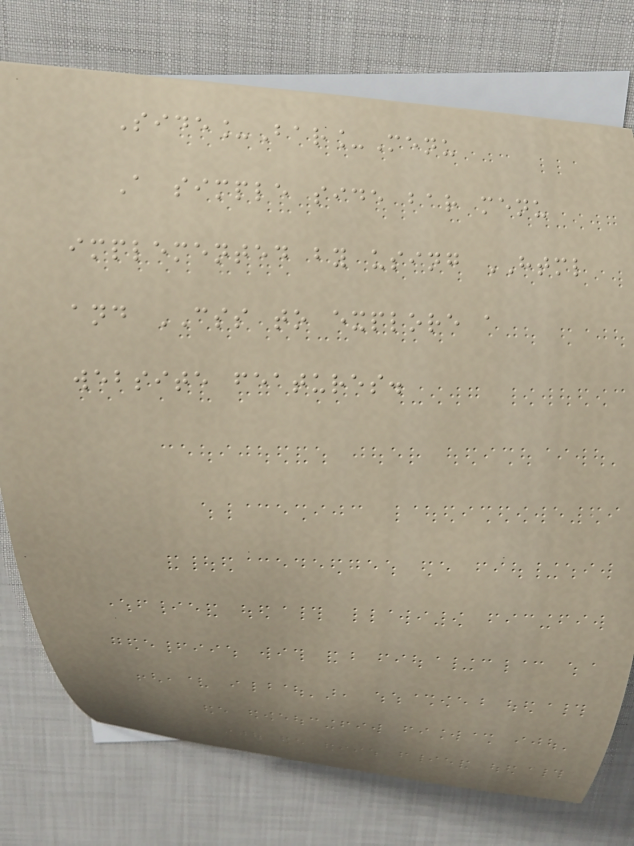Side_Bar_Menu
A simple side bar menu
implemented by using HTML
and CSS to explore a
website features.
